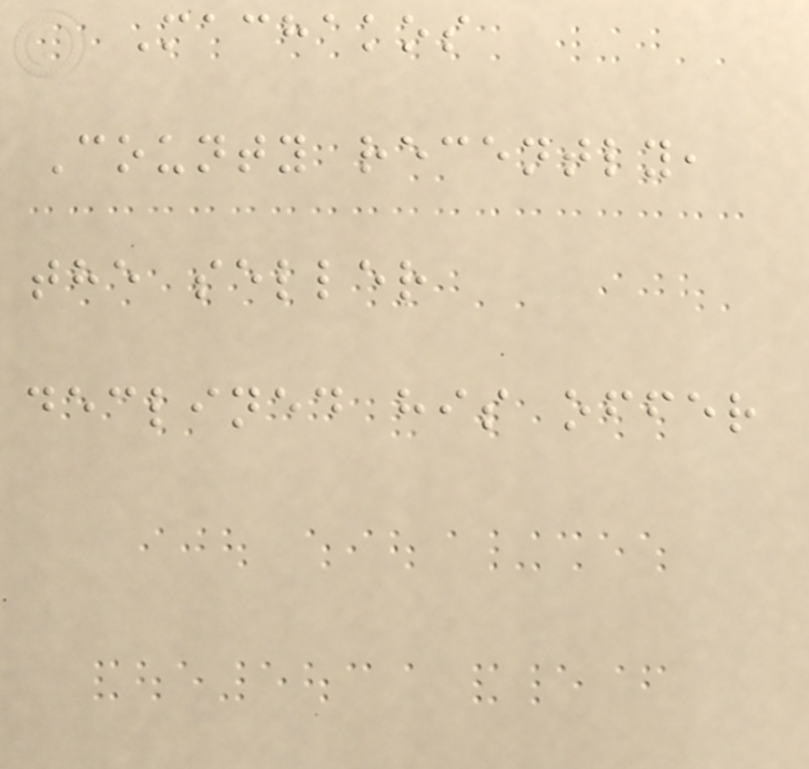Machakos
County recently,
the seller
declined his offer
